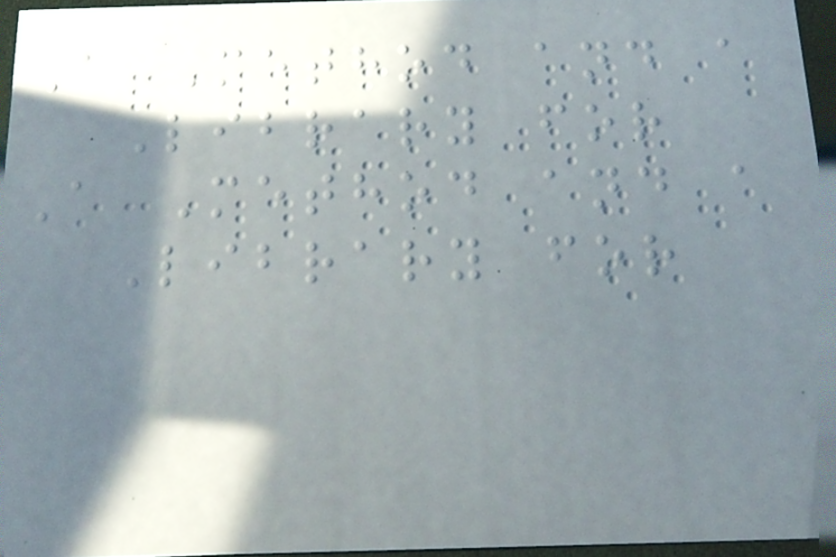A Method and a
Library for
A Method and a
Library for
